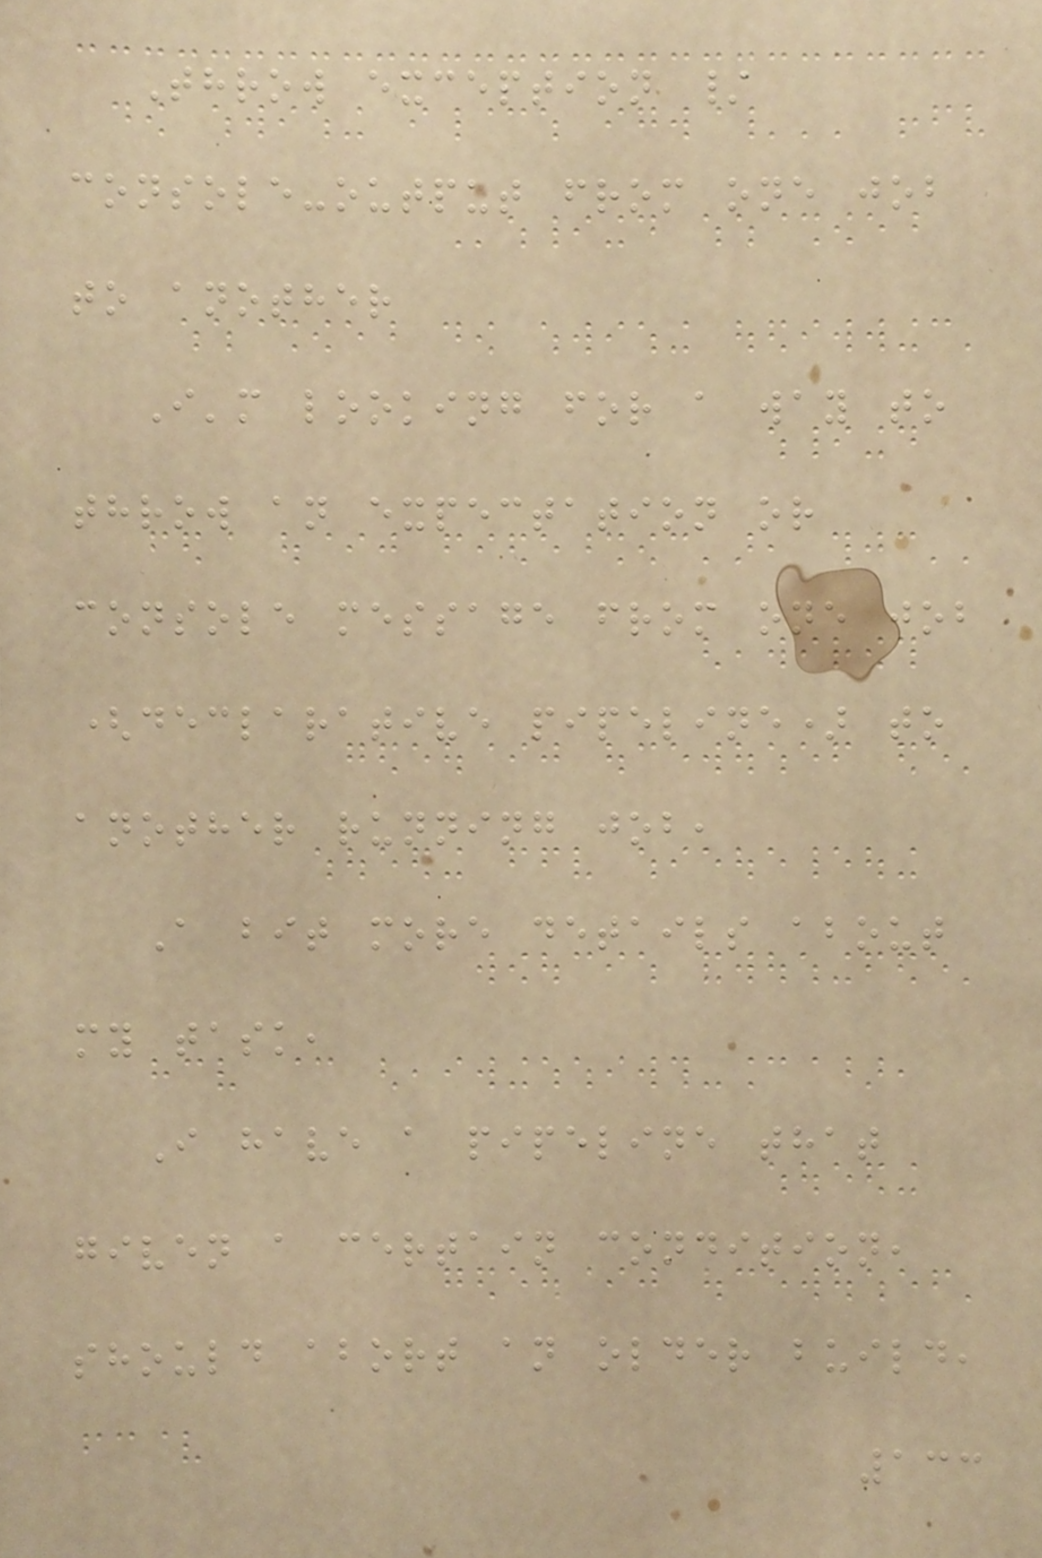Throw exception /
console-output from one job
to another
I'm looking for a way to
throw an expectation or
console message from one job
(declarative pipeline) to
another running job,
A bit more details about
my task,
I have a pipeline that
given a certain condition,
should abort an older build,
133
